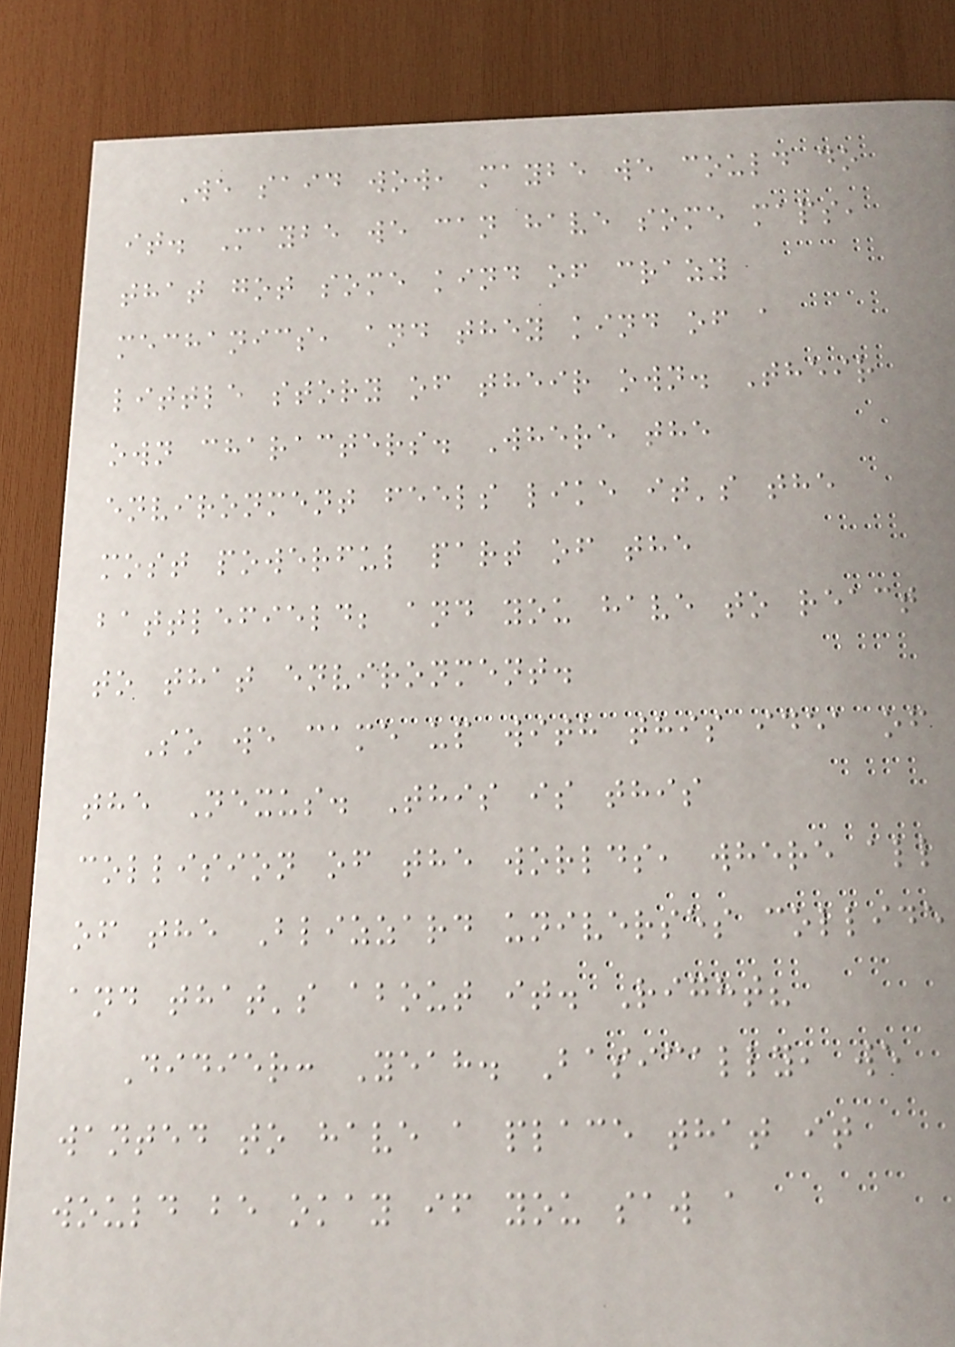We said wow, maybe we could do
it. Maybe we can have some maps,
that got some kind of crazy
mechanics, and they kind of a
little story of their own. Their
own characters. Where the
environment feels like it's the
most powerful part of the
battlefield; and you have to react
to that environment.
So we came up with this idea of
the Nexus. This is this
collision of the worlds, where all
of the Blizzard universes collide
and that's about it. Right?
Didier: Yeah. Basically, we
wanted to have a place that it
would be okay if you saw a
